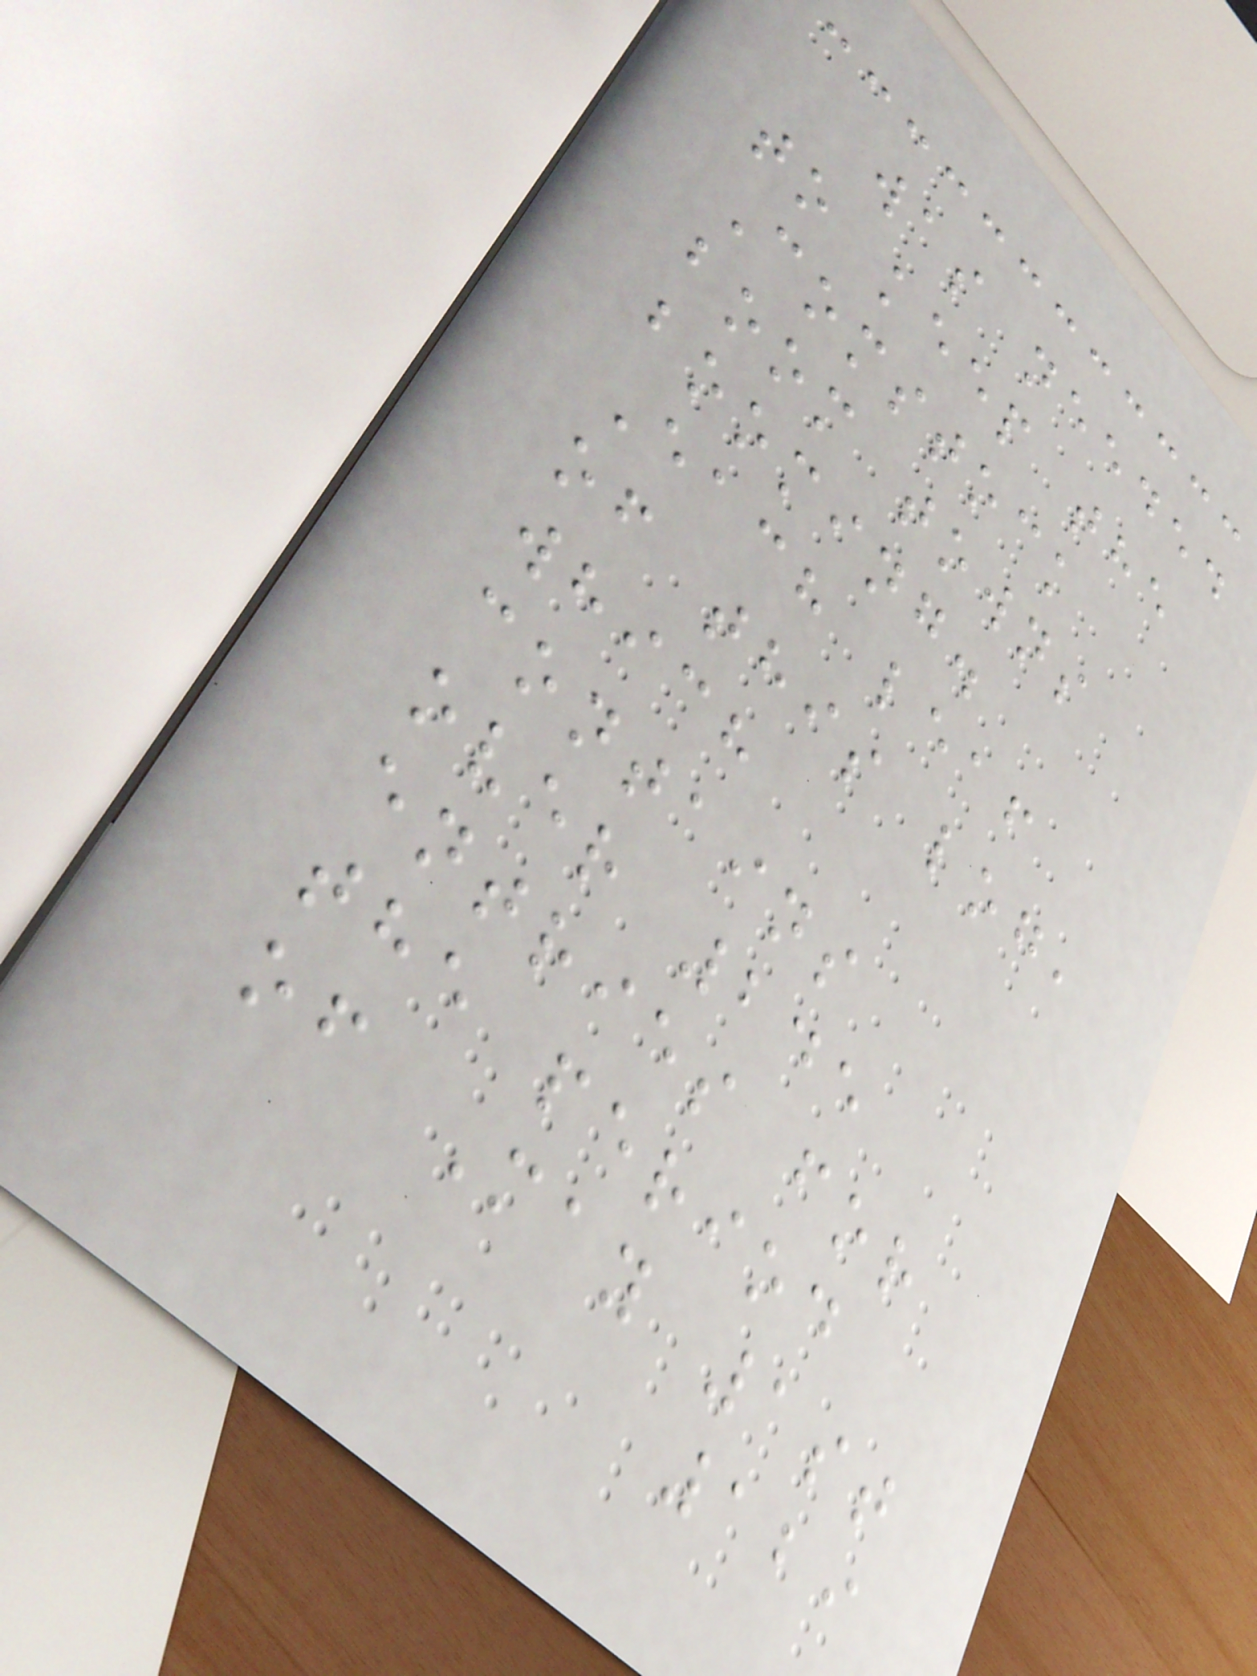was needed
to keep the
Comstock
boom towns
booming.
Each leaf
of this log,
which
contains
over 245
entries for
the period
of May 1st
129
